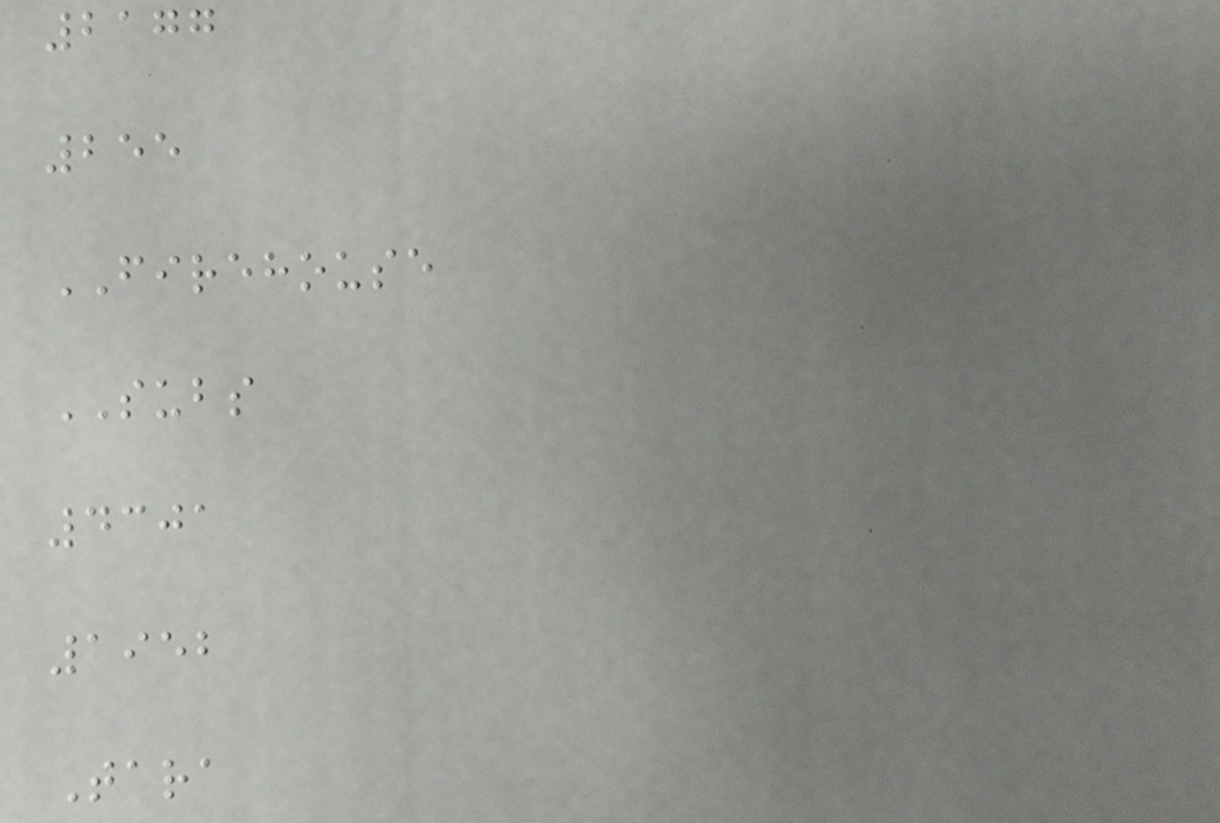2177
255
FIREHOUSE
SUBS
4301
1952
Tara
